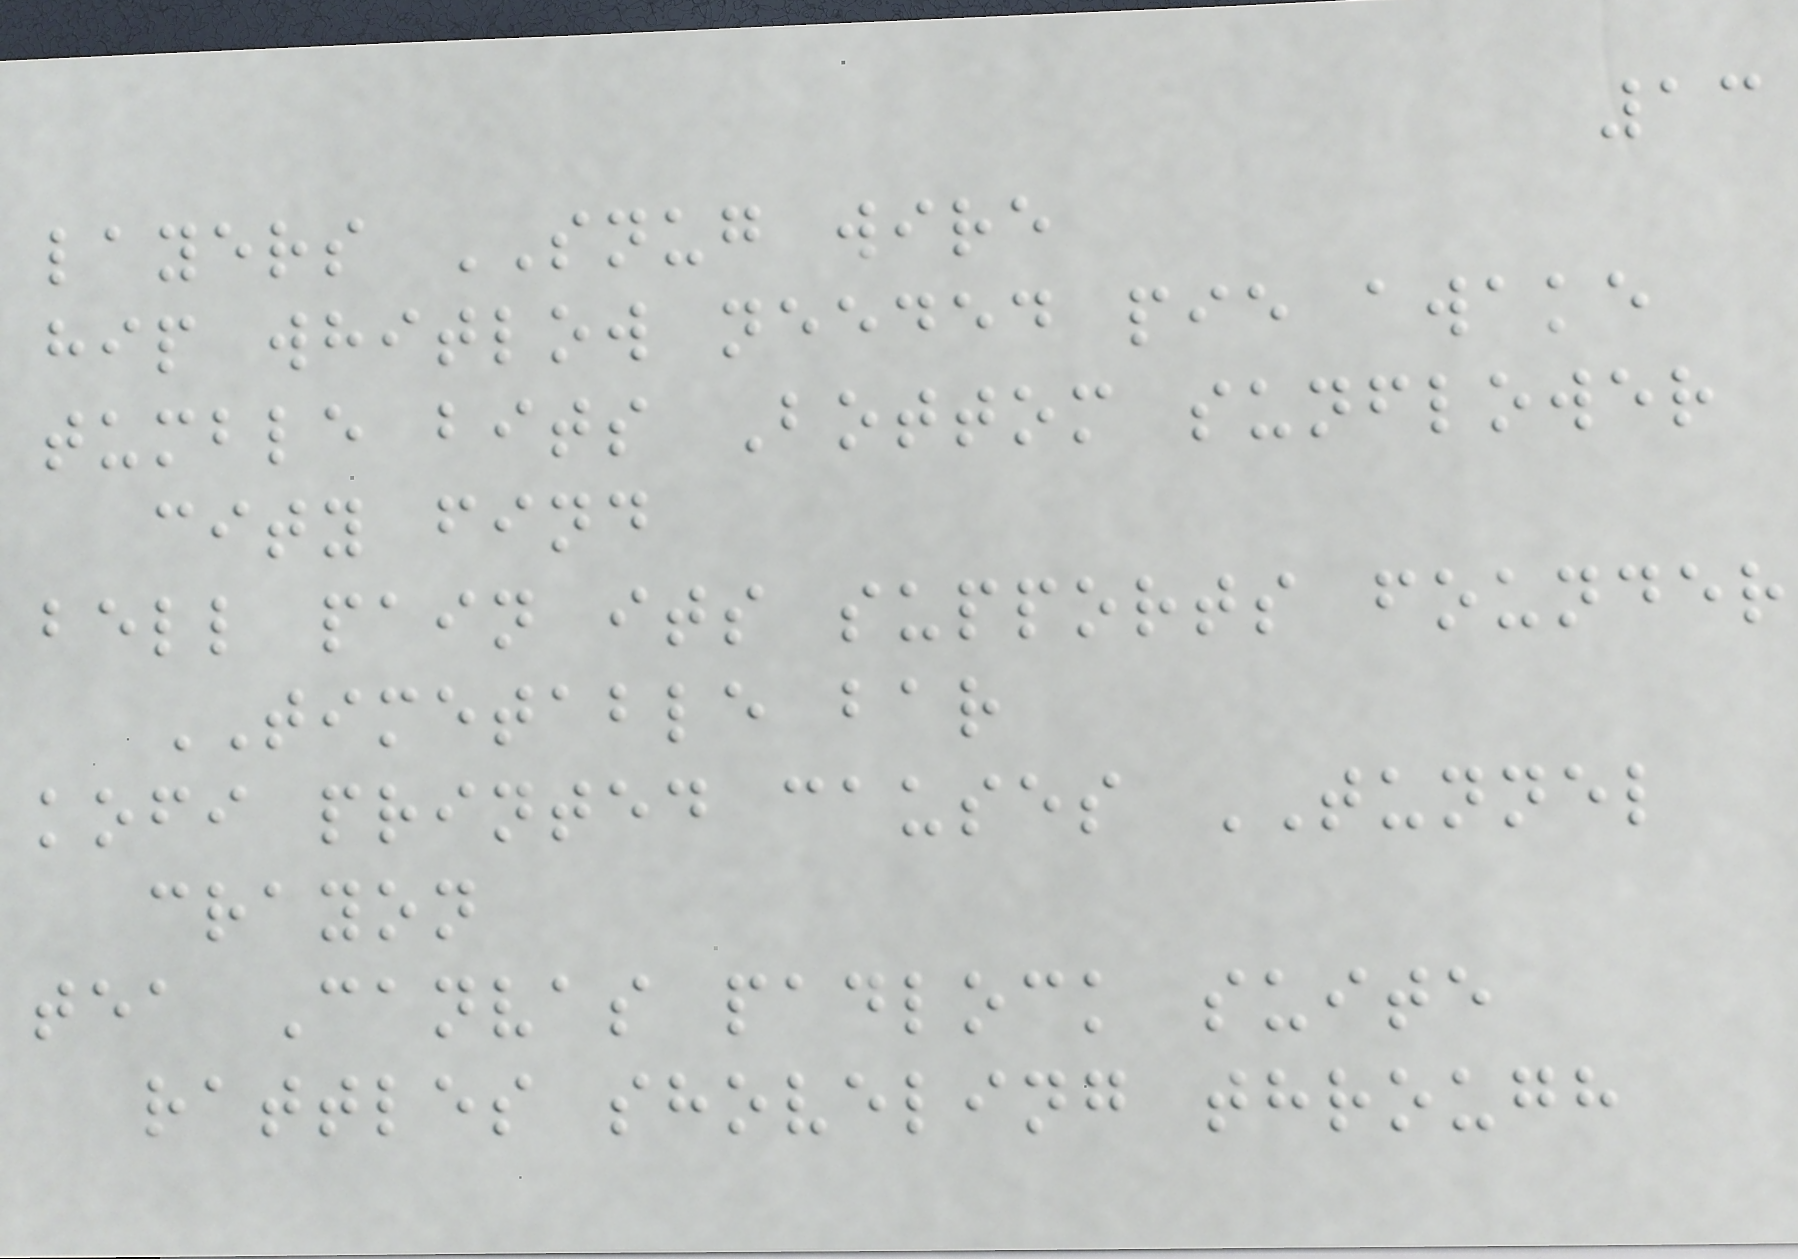13
layers SNUG wire
hip whitlow needed pie awake
tumble bits Bottom sunflower
city find
bell pain its supports founder
TIMETABLE bar
kofi printed causes TUNNEL
crayon
tea Canvas padlock suite
rattles shoveling through
